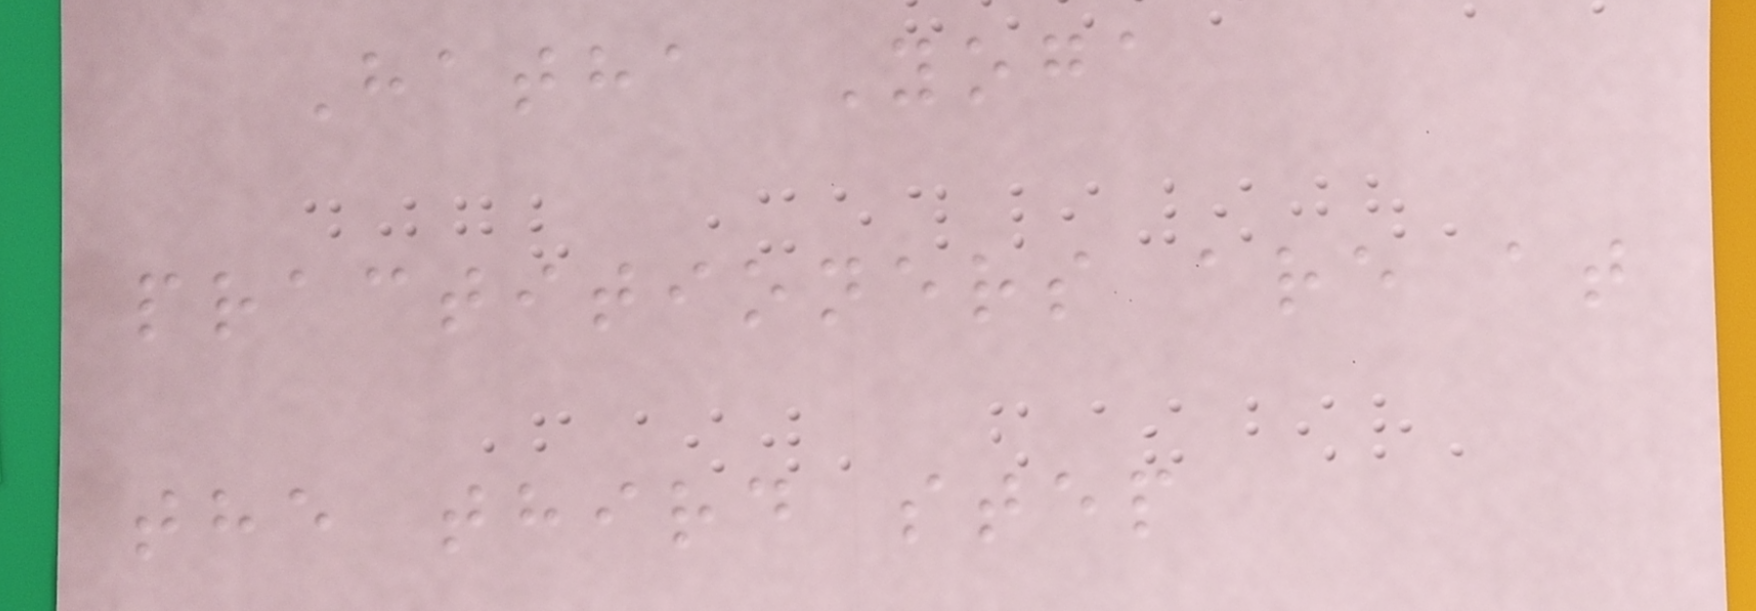Hatha Yoga
practitioners are at
the third step
